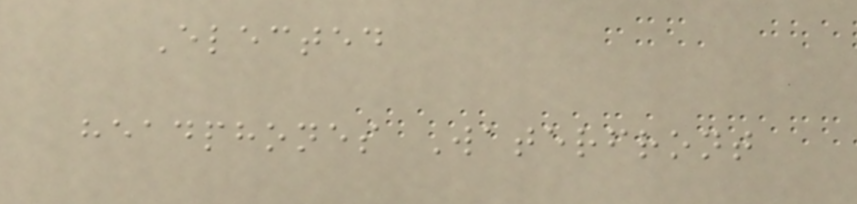Elected
headphones Waterfront
